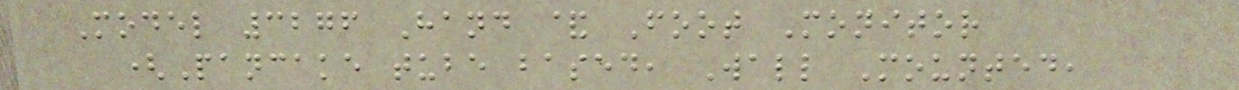Model 3276 Hand & Foot Monitor
(Pancake tube based, Wall Mounted,
